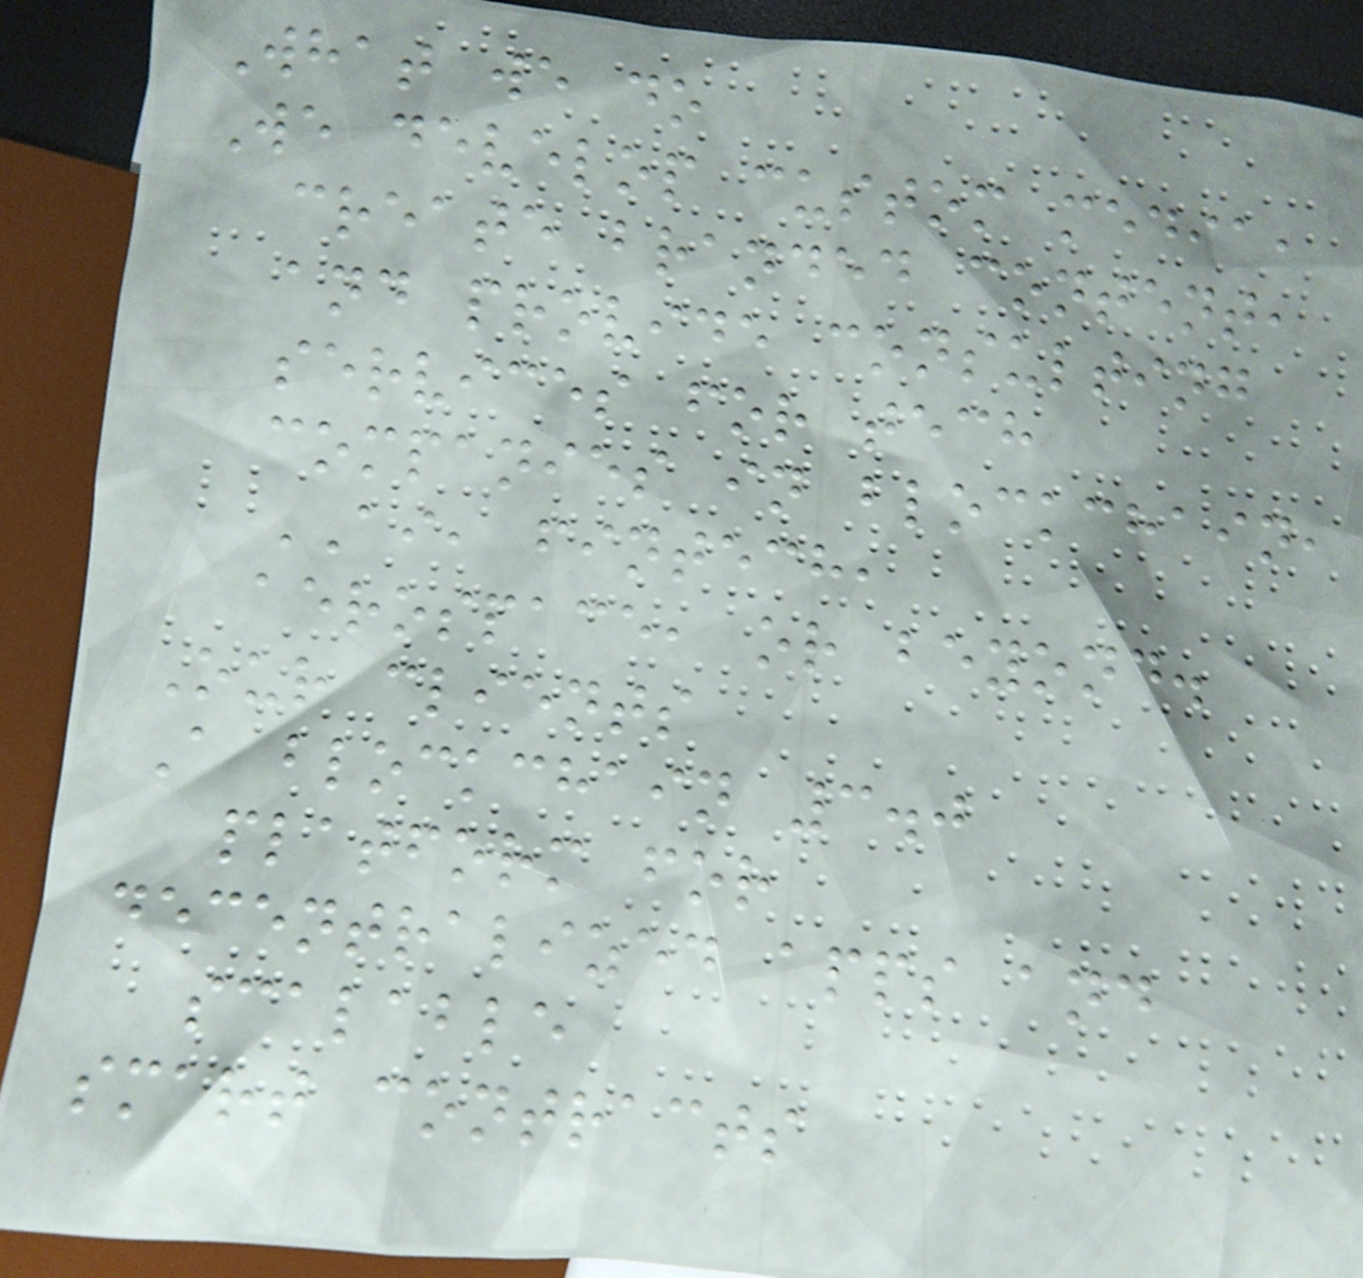What we do
We develop custom media,
create branded content,
and provide consulting
services for tech
companies in blockchain,
AI, fintech,
aerospace, or beyond.
Our clients
A blockchain 3.0
platform for
decentralized apps and
scalable
smart contracts
